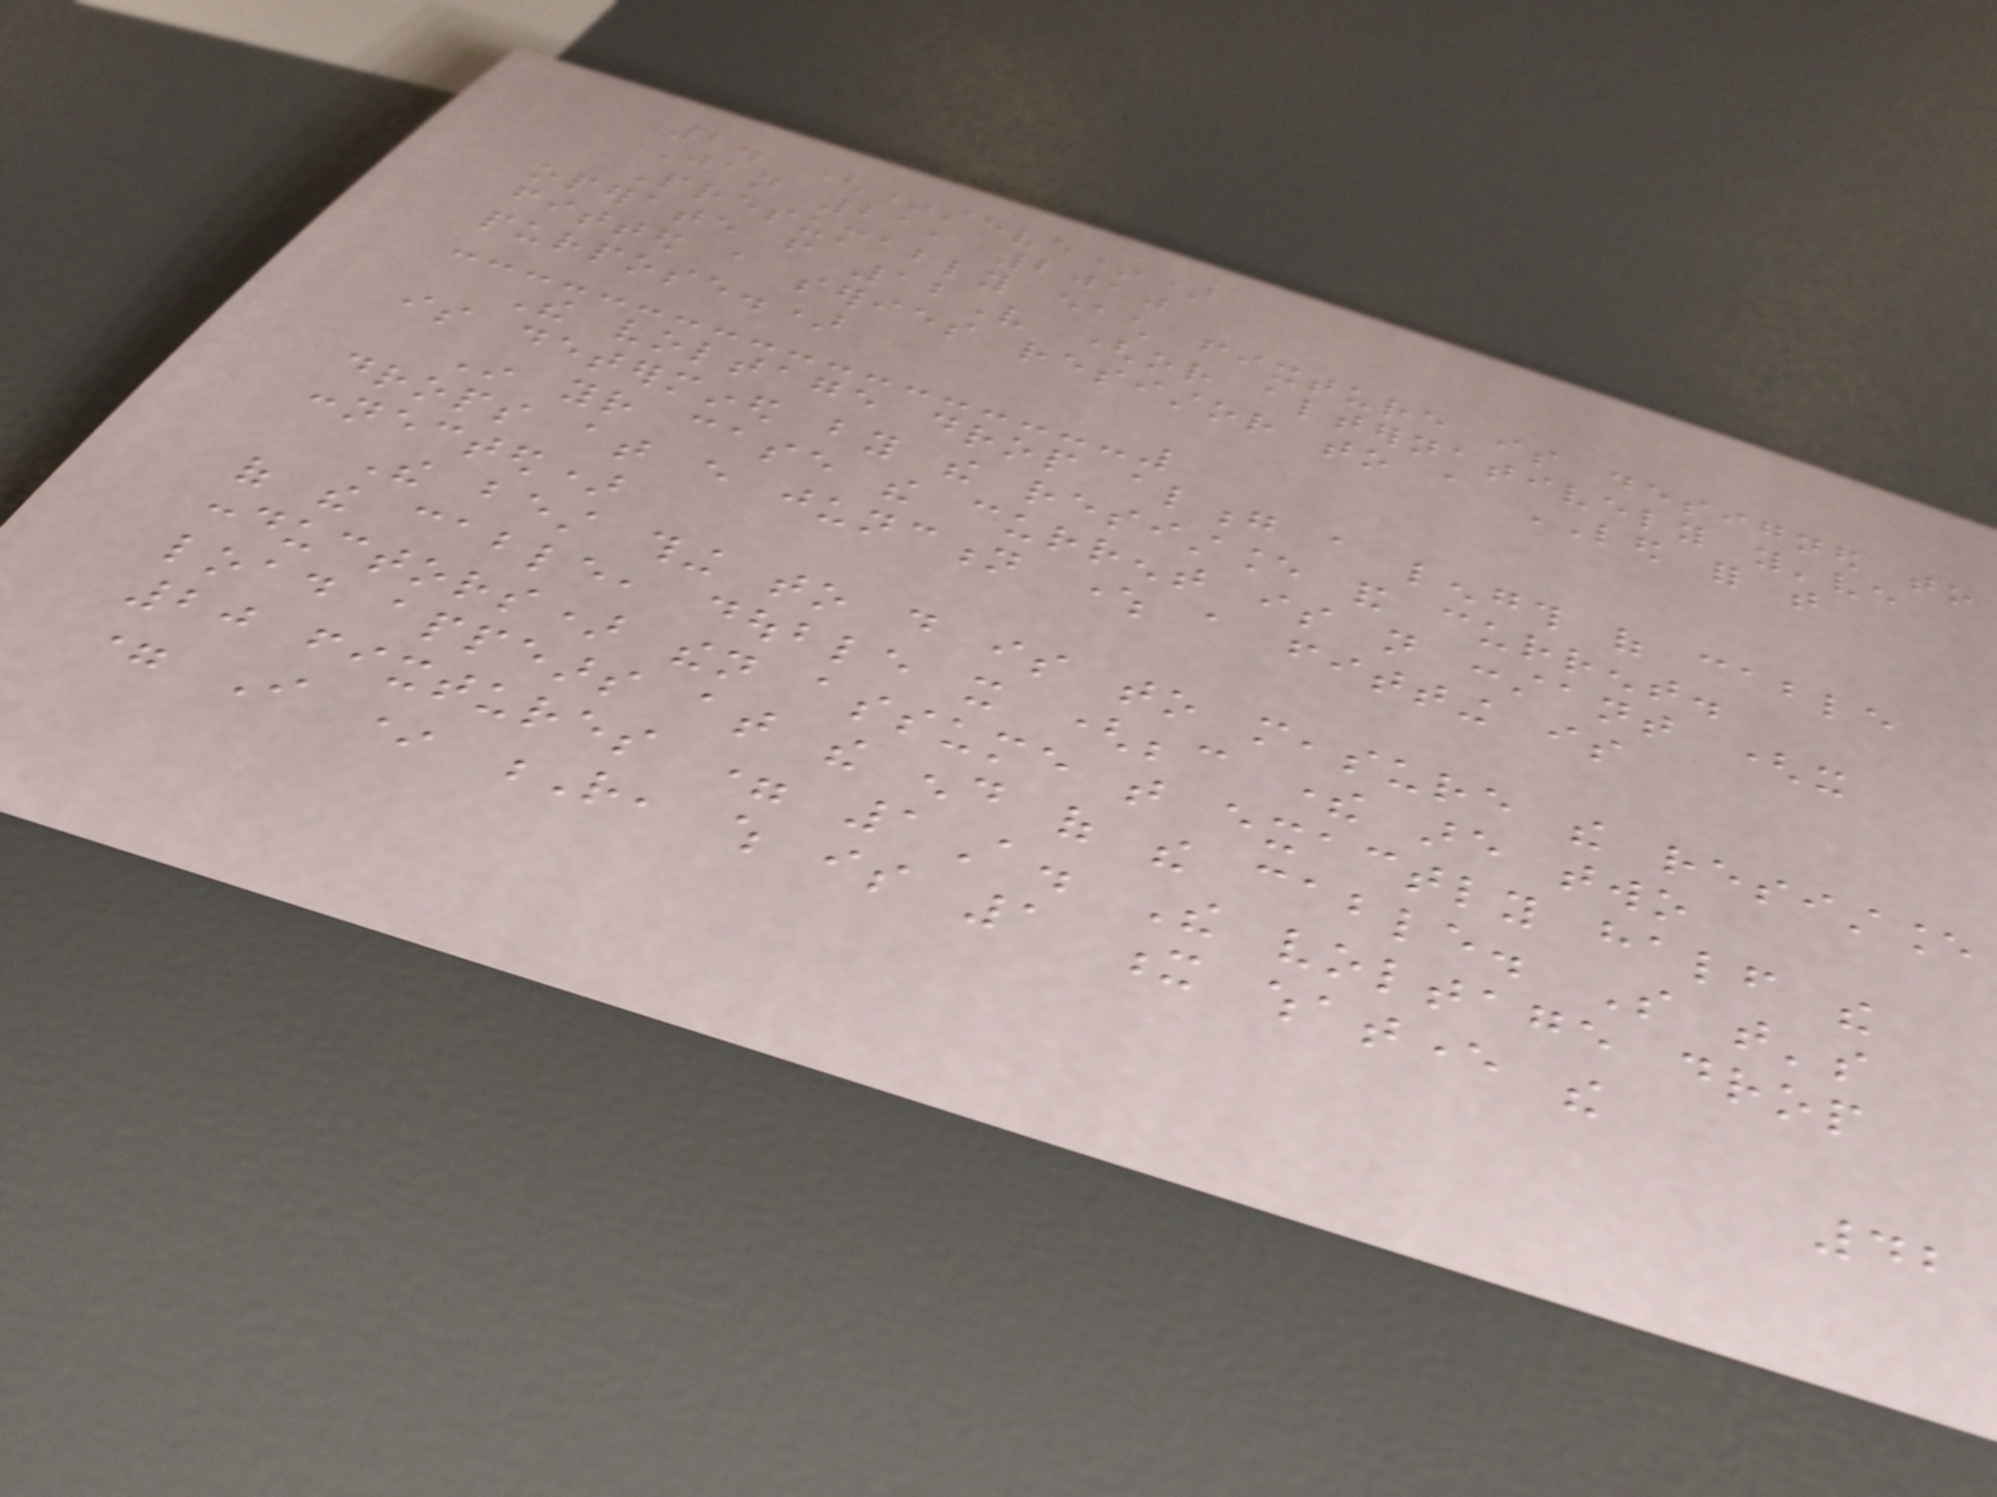2. (*steve*)
Jan 21, 2010
Presumably each fixture is designed to
operate from 12V (or alternatively you've
fitted a series resistor to a LED for that
purpose.)
The voltage drop along a length of cable
is determined by the resistance and current.
In your case the current is not constant (it
drops at every junction where a fitting is
connected)
The best thing to do is to measure the resistance
of the cable, double it (because there are two
conductors) then assume that exactly half the
load appears at the end of the cable. So that's
20 fixtures = 1A. The voltage drop
= I * R, which is 1 x whatever the
42
